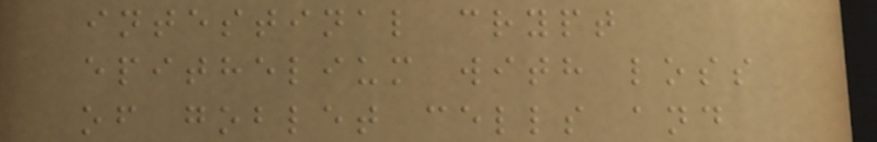intestinal crypt
epithelium with loss
of goblet cells and
